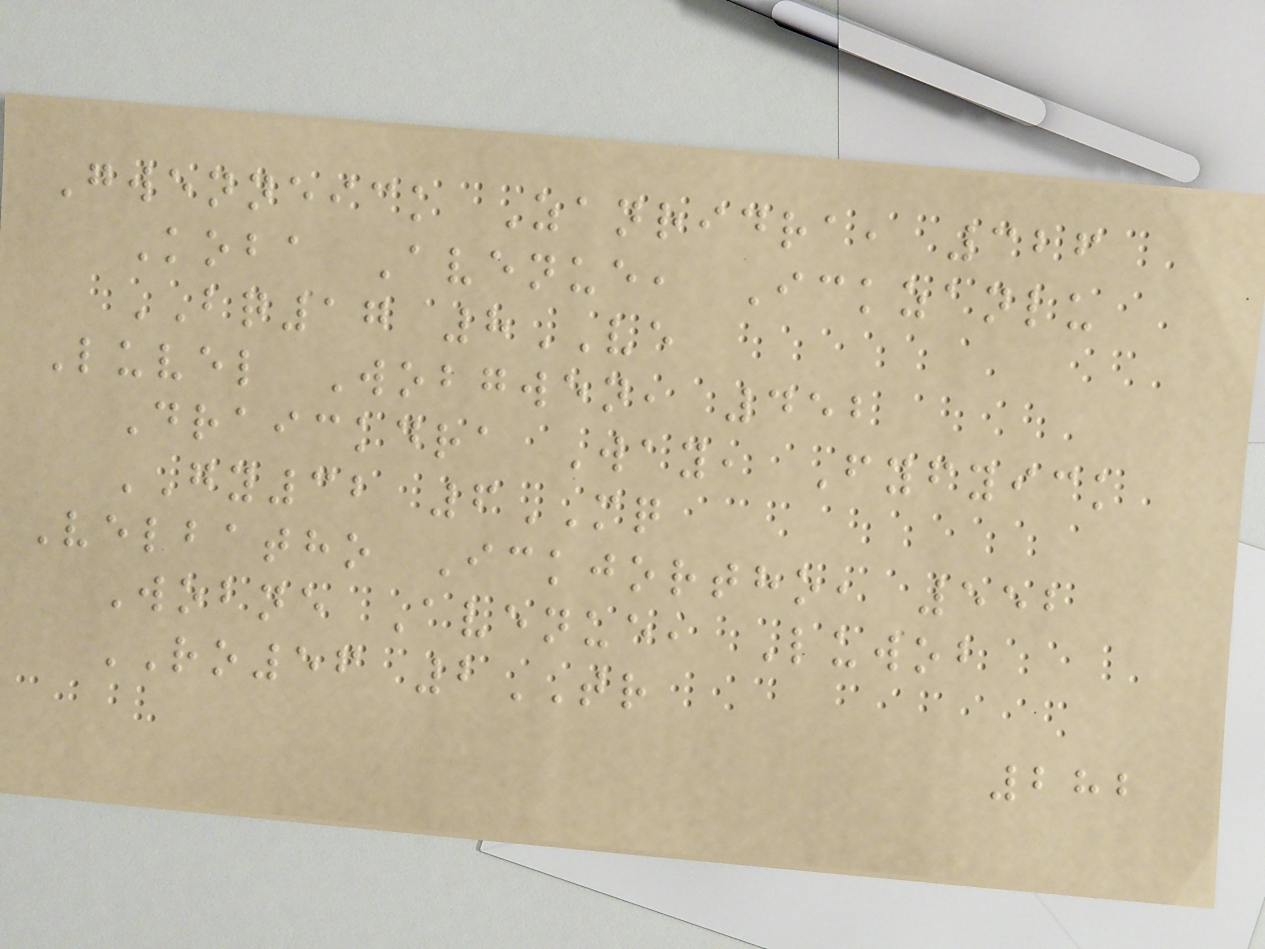Gwenneick Zanridra, 326
Koba Avenue, Ickzanlu
BQ17 8VE
Luvel Wobgwen, 452
Draickdra Way, Fyfyick
GY32 6MQ
Velbatho Ickjortho, 552
Wobne Avenue, Luwob
RO56 2TR
282
